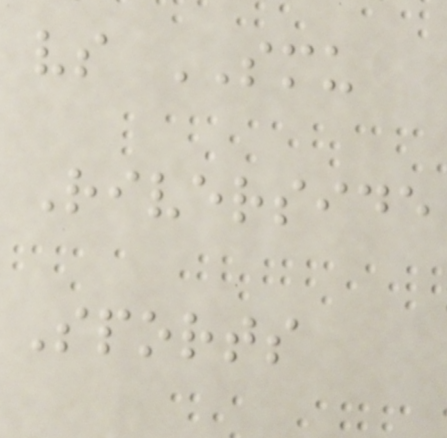vs SMU
Riverside
Sports
